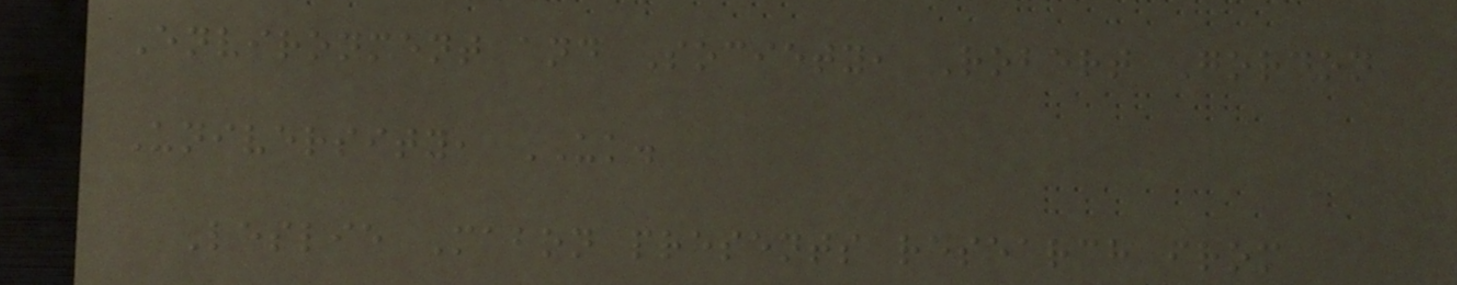Environment and Society, Robert Gordon
University, UK.
Leslie Mabon presents research from
